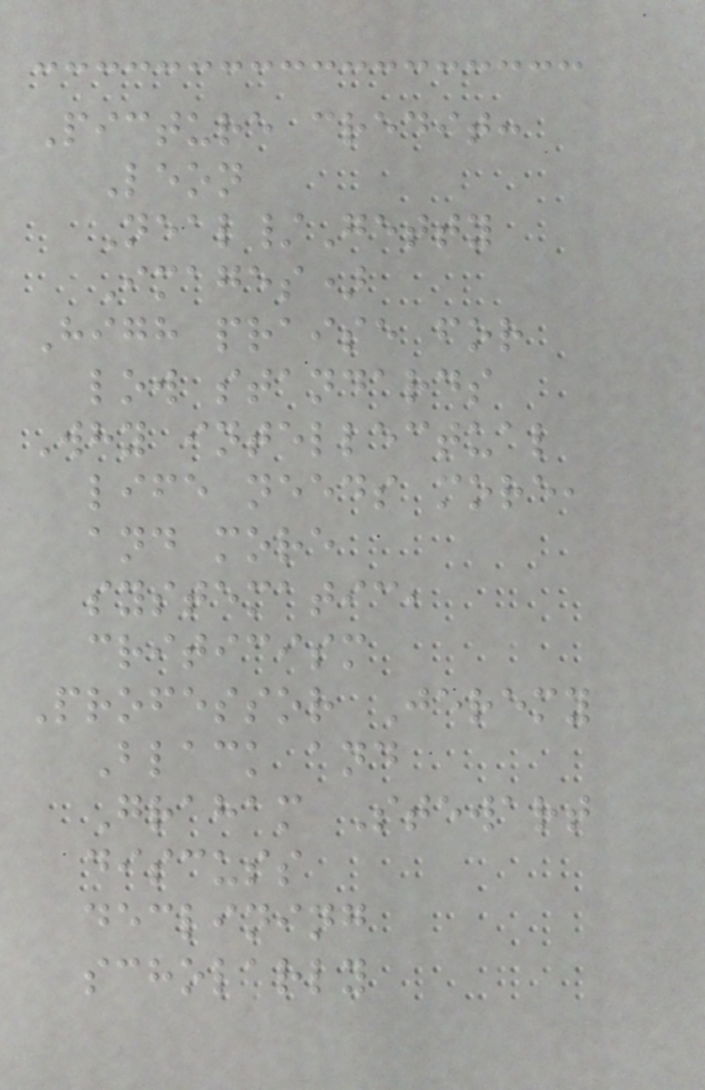Picture credit:
Leon
Neal/Getty
Images)
High praise for
low standards
Why intellectual
life needs more,
and more
systematic,
criticism
Professor Jeremy
Black and
Graham Stewart
discuss
declining
scholarly
